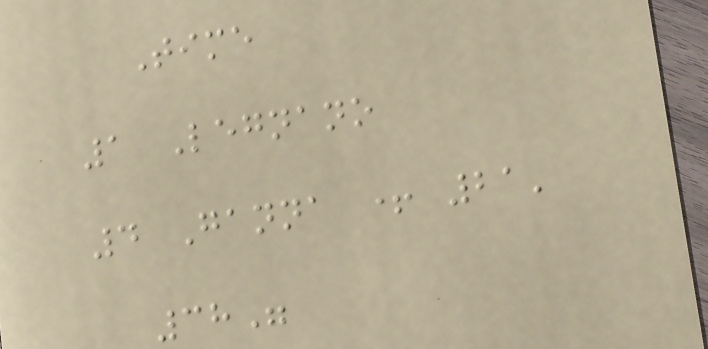Time
1 Legnano
4 Ganna + 21'
38"
